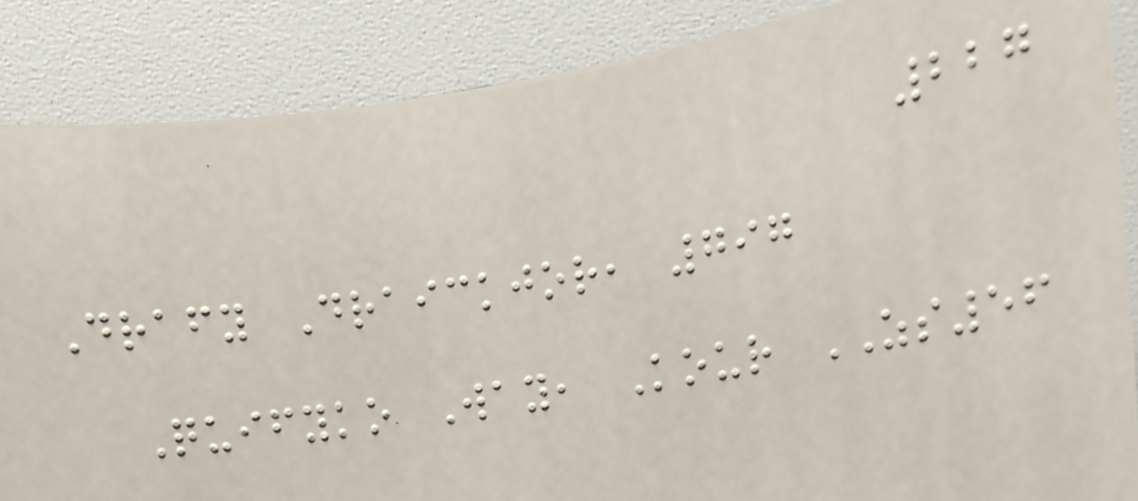227
Drafy Draickjor, 797
Quifyko Way, Kour ZS56
